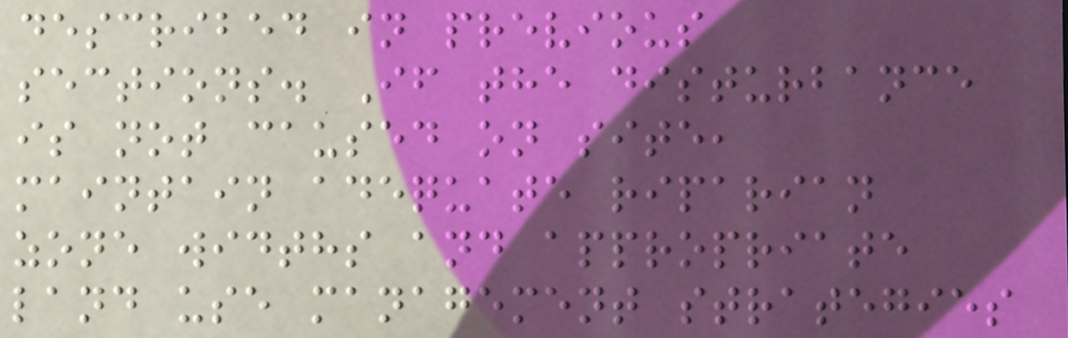described in previous
sections. If the disturbance
is not caused on site,
maintain adequate riparian
zone widths and appropriate
land use management strategies
